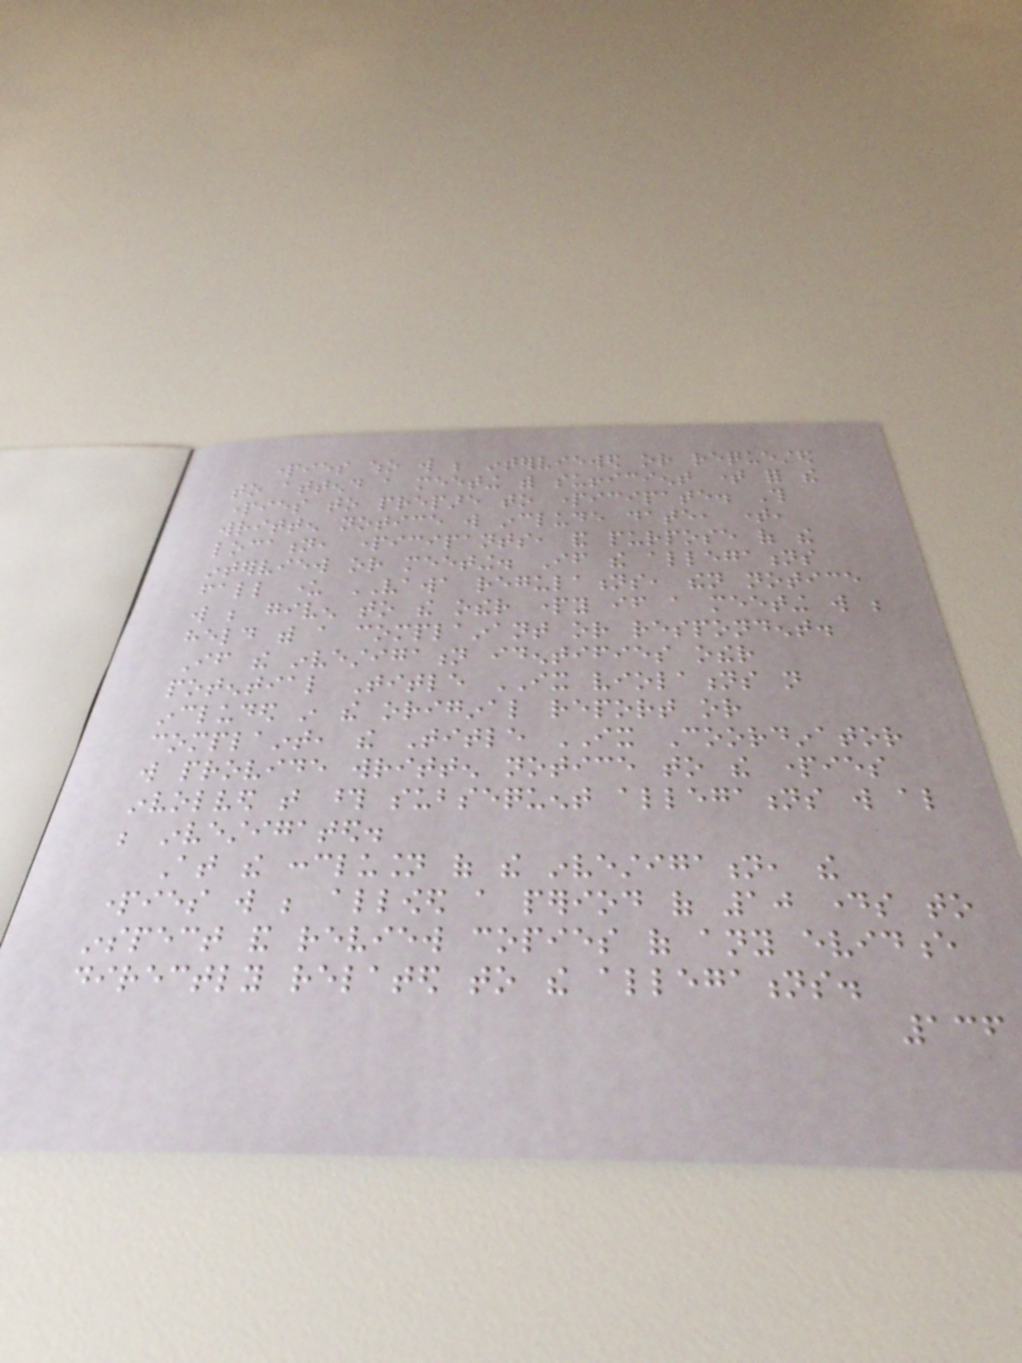parties who will be interviewed or requested
to attend a meeting with sufficient time for the
parties to prepare to participate. This
written notice will include date, time,
location, participants, and purpose of the
interview or meeting. If the allegations
fall under VAWA regulations, then notice
will be given to the other party if a meeting will be
held with a complainant or respondent.
If the investigation identifies other
potential Title IX violations not
included in the original report or
complaint, the Title IX Coordinator
will provide written notice to the parties
involved that those subsequent allegations will also
be investigated.
At the conclusion of the investigation, the
parties will be allowed a period of 10 days to
inspect and review copies of any evidence
directly related to the allegations.
136
